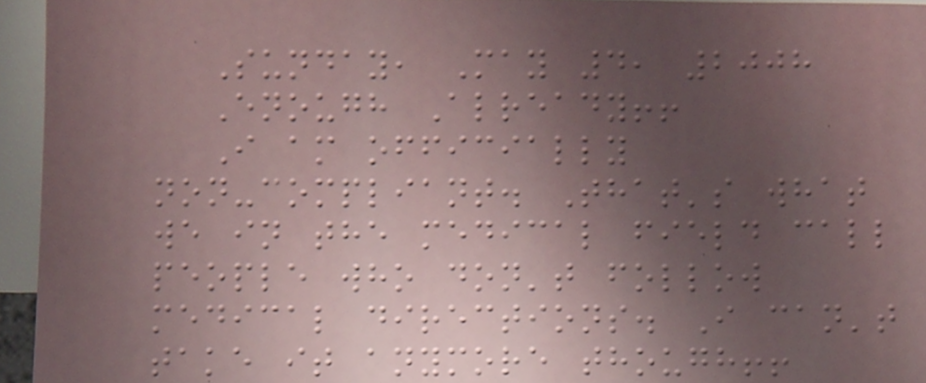Sunday, May 4, 2008
Enough Already!!
I am officially
non-compliant. That's what
we in the medical field call
people who don't follow
medical directions. I can't
take it anymore though!!
